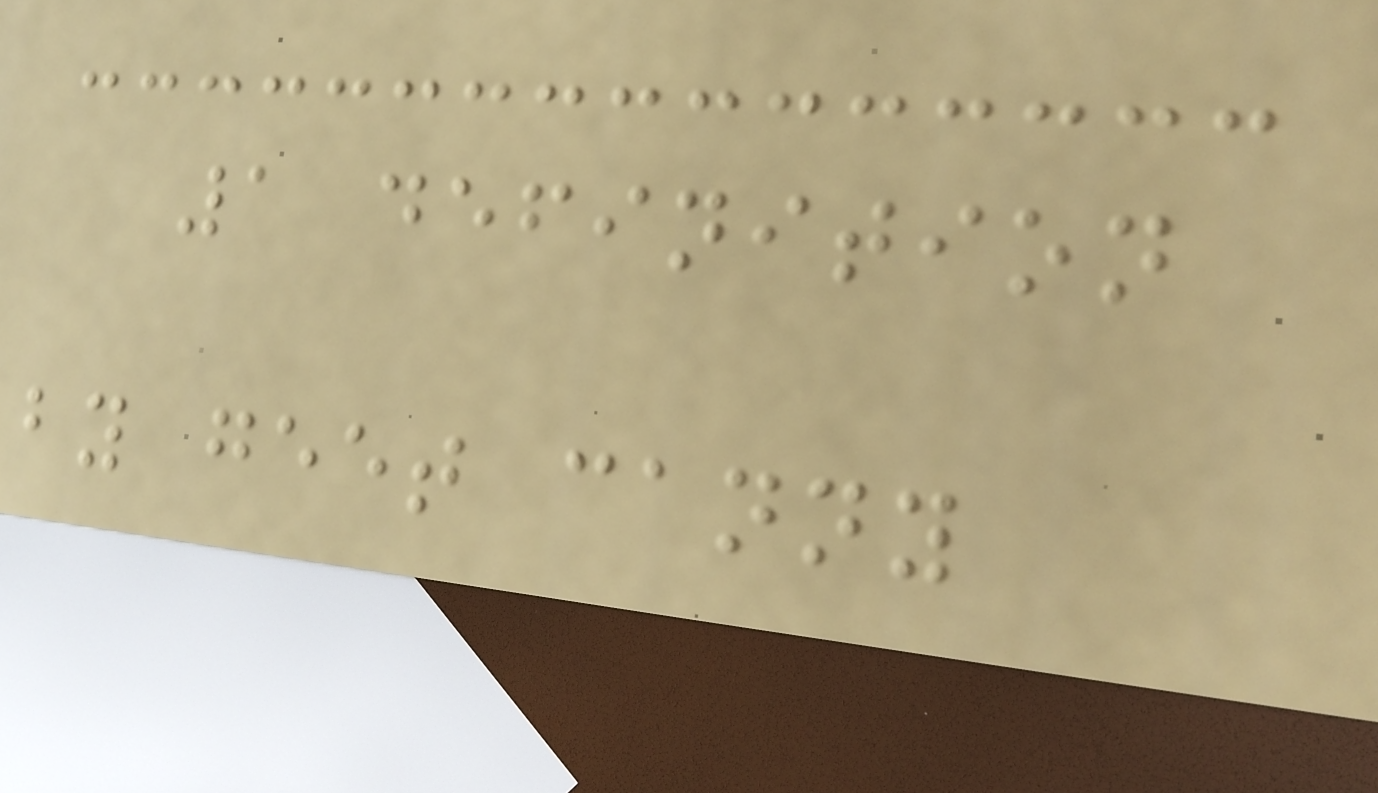1 definition
by geet canny
